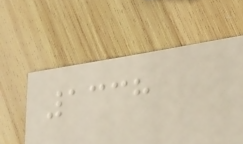1338
